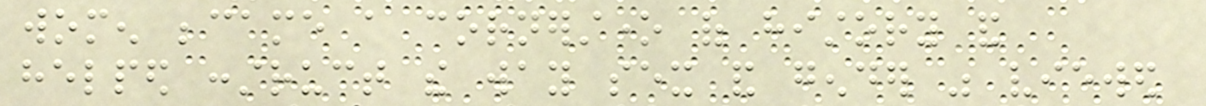women became a cornerstone of history and
helped construct the way sex and gender was viewed
